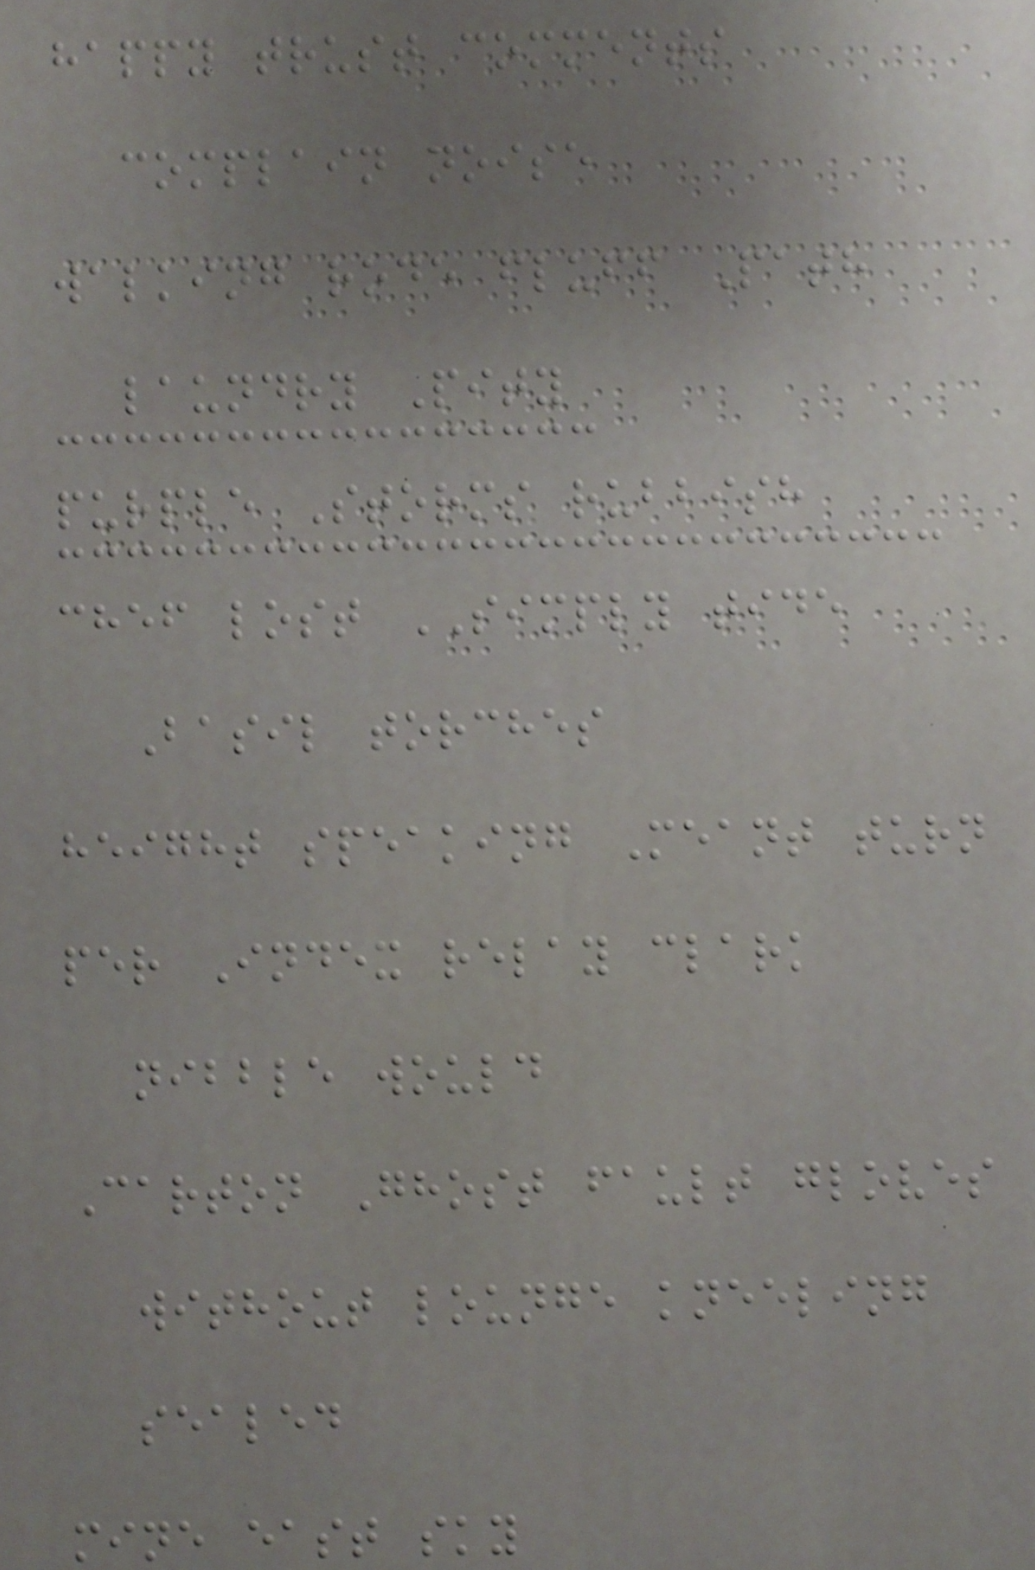happy trust comments
complain noise
walking rode fluff Path
laundry Pity
purple Storms rubbish
chef lost SIMPLY tide
Basil torches
height speaking Meant turn
per Index relay clark
nibble would
Carton Ghost fault gloves
without lounge kneeling
sealed
mine east sky
